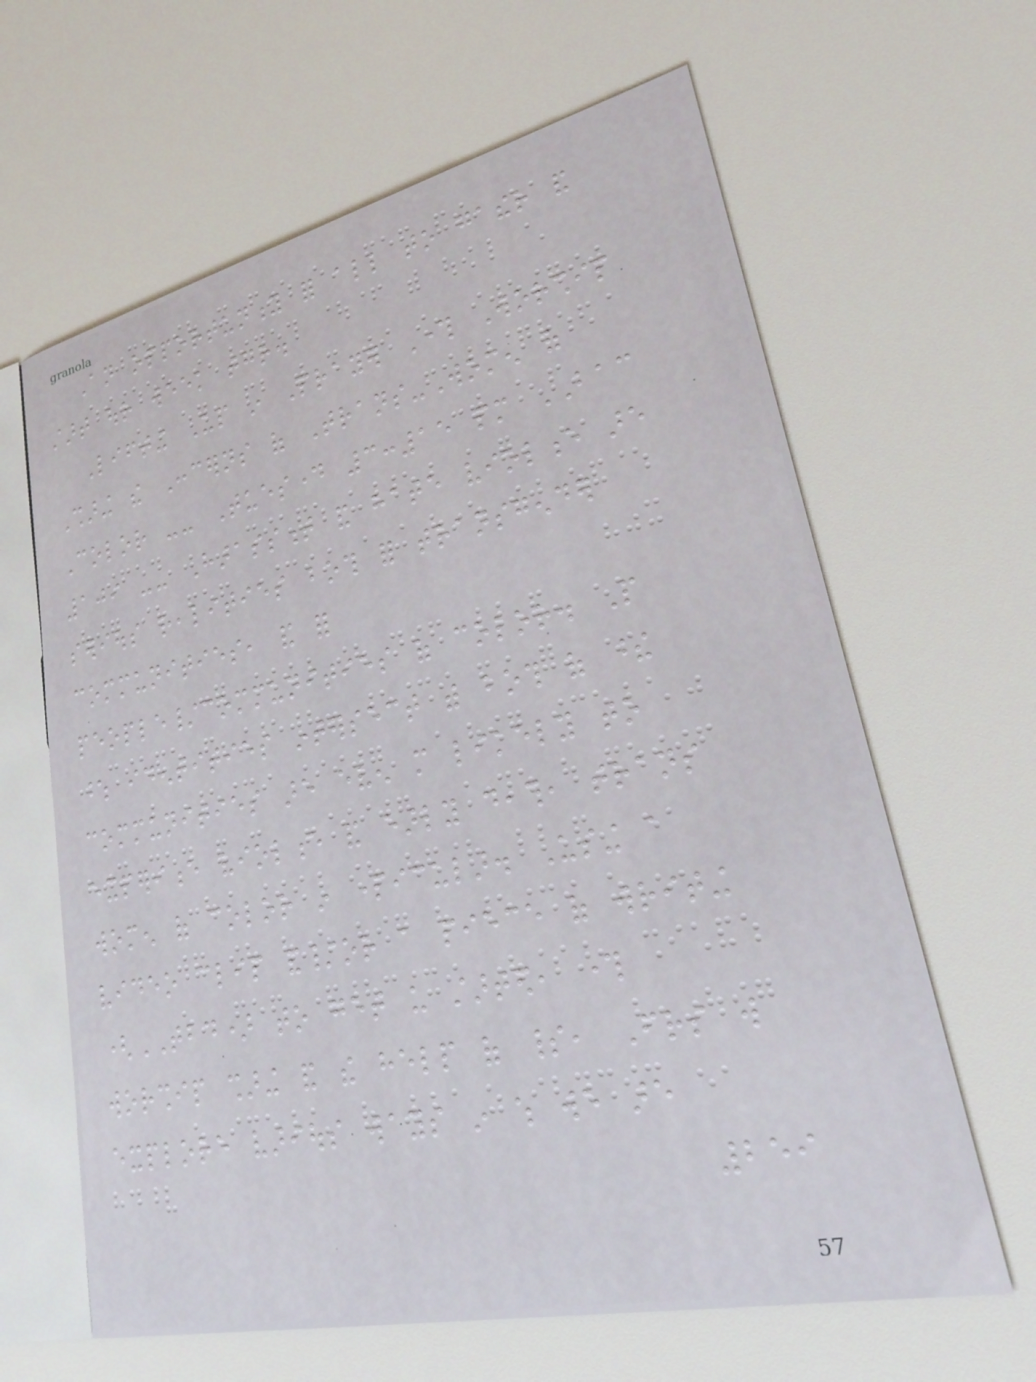An opportunity for all to gather and
start our week together.
Lifting Up in Prayer Through Worship
Sharing the Concerns of Trans-Women of
Color -- Tuesday 3:15 pm BAC
109 -- Harassment and hate violence are
serious realities both for transgender
communities, and for
people/communities of color. People
whose identities intersect with both of these
communities are even more likely to
experience violence and early death, trans
women of color in particular. Using a
video clip and/or a piece of writing
(TBD) to get us started, through
worship sharing and the help of spirit, Friends will
explore various ways in which we are
259
